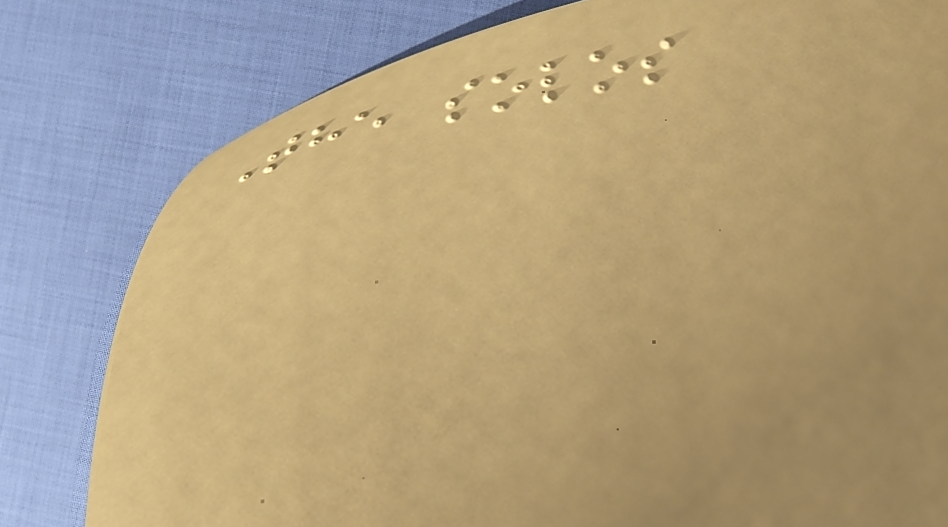The solos
